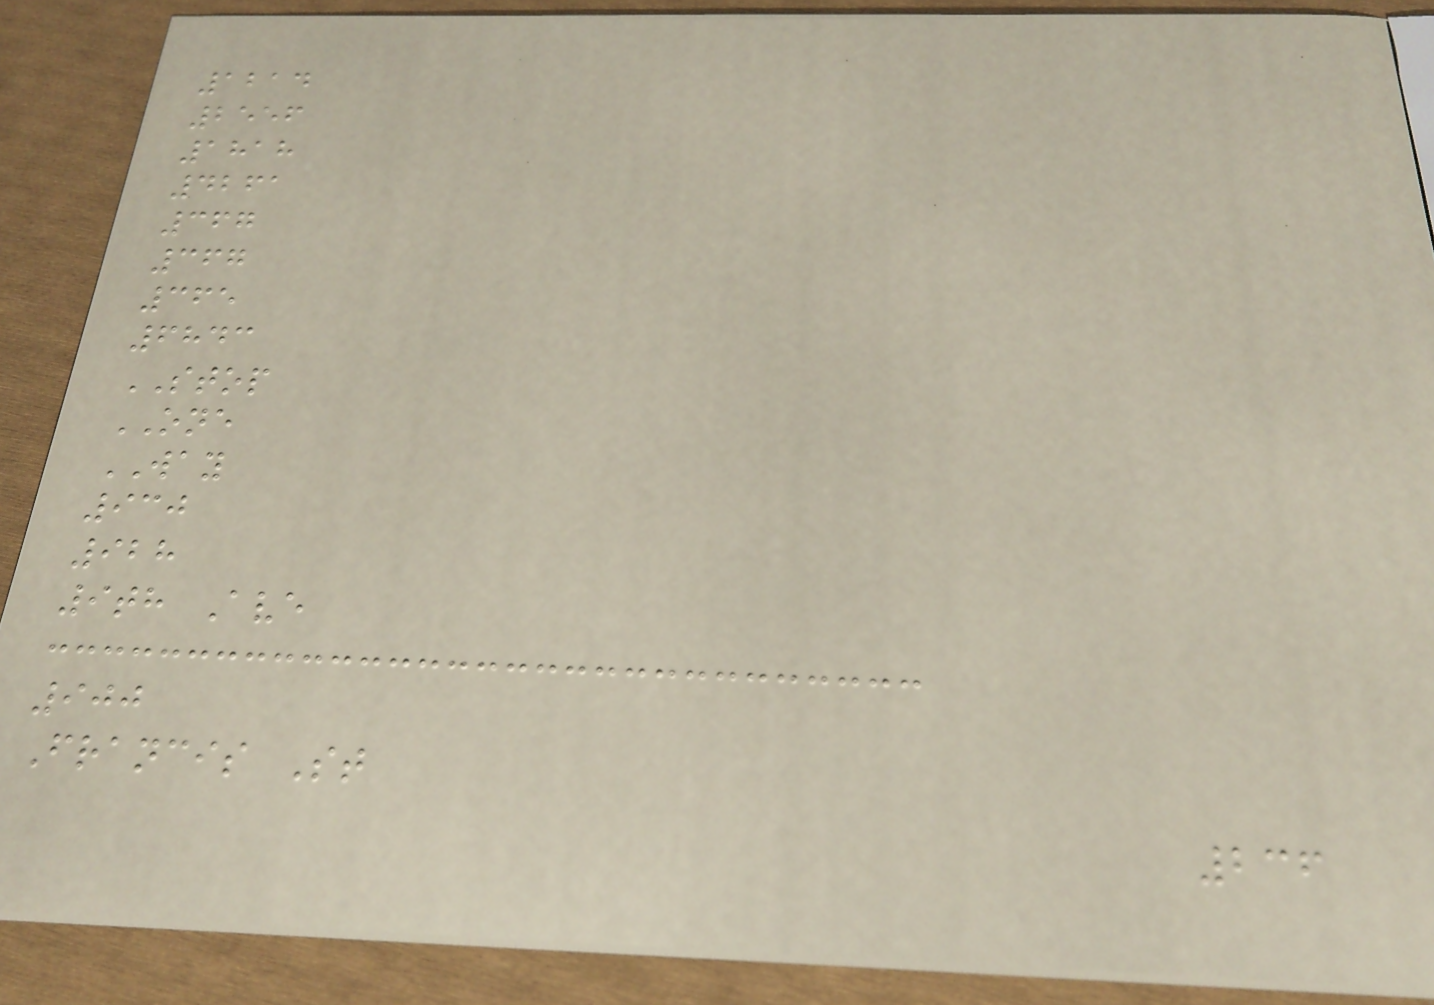1214
2556
1818
4261
367
367
365
6843
STOP
ONE
WAY
930
928
9th Ave
900
Francis St
236
